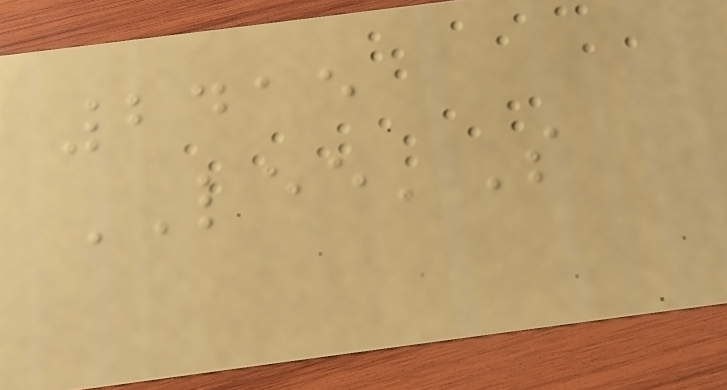2415
LEE'S
